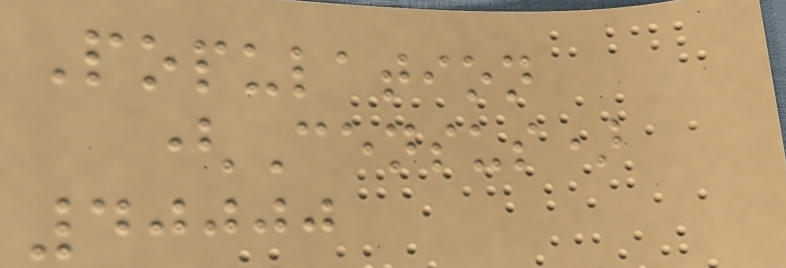Population
(Census)
40000
